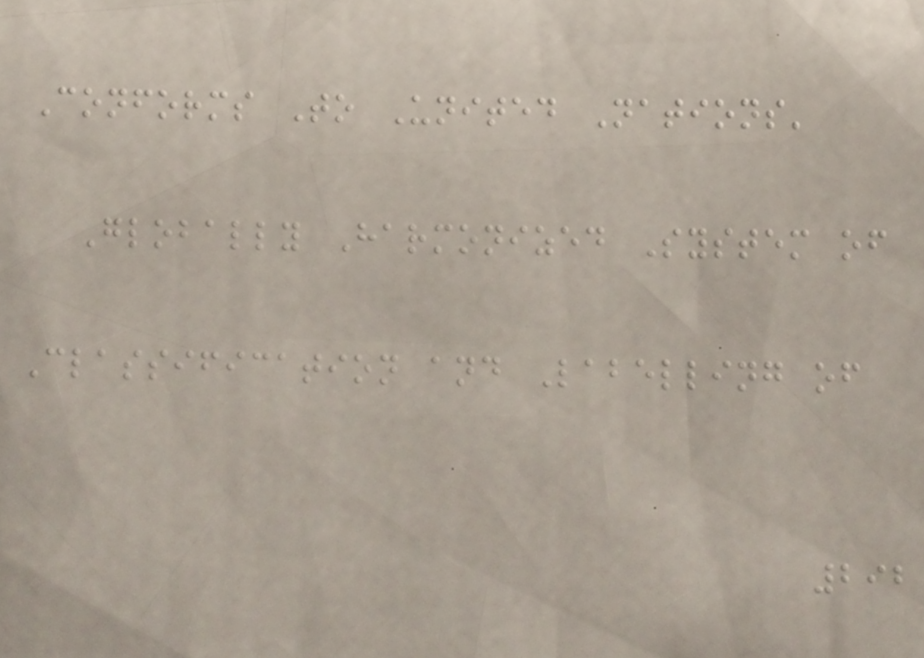Conforms To United Nations'
Globally Harmonized System of
Classification and Labelling of
292
